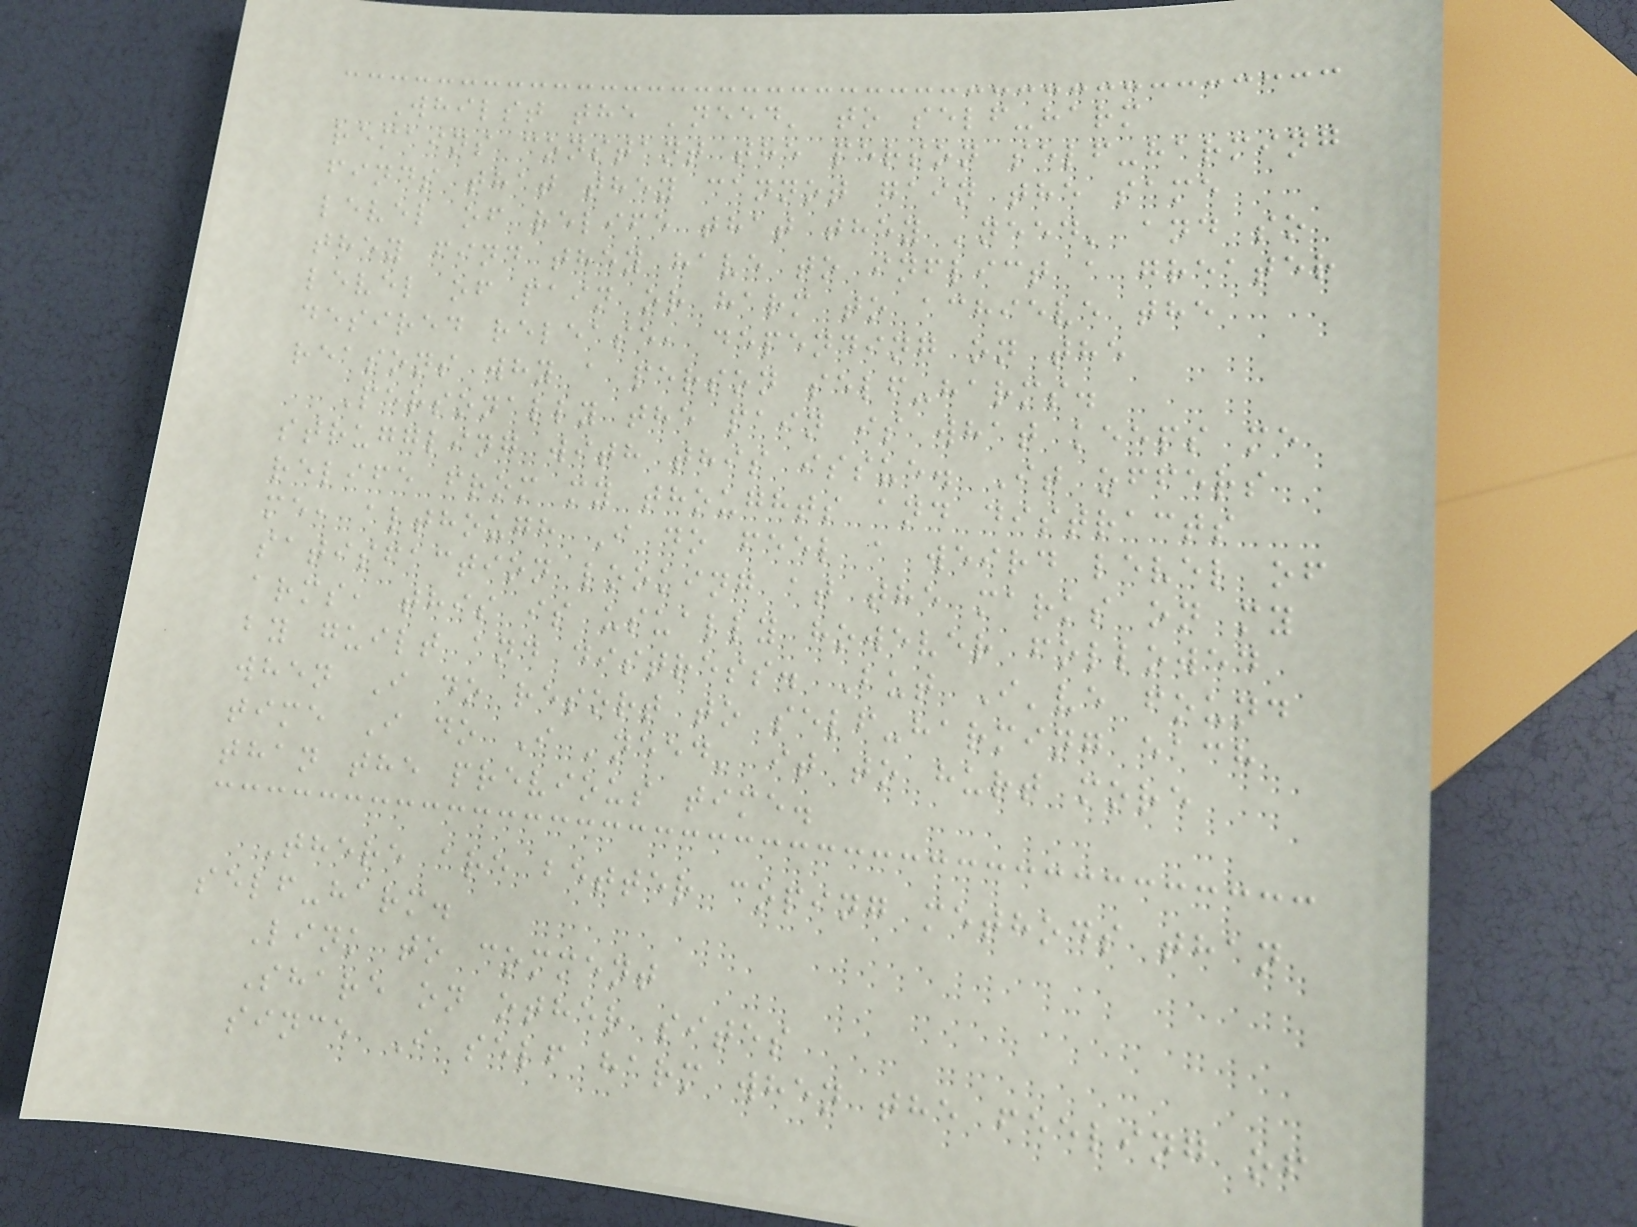Whilst the 'need' to self-harm
remains constant the person self-harming
finds that they cannot gain the same
level of relife that they 'need' and so
they find they have to inflict a greater
level of pain or harm to achieve the
desired release, depending on the
reasons why a person self-harms.
Personally the pain is what keeps me
struggling with this issue. It offers
relife from my thoughts and distracts
me, although I do feel a weird level of
satisfaction looking at the marks on my
arms, this is usually however followed
by guilt and distress. But I've found
when I do resort to self-harming each
time I do I 'need' it to hurt more
than the previous time.
There are better coping methods than
self-harm.
Link to comment
Share on other sites
since I self harm when the feeling of
